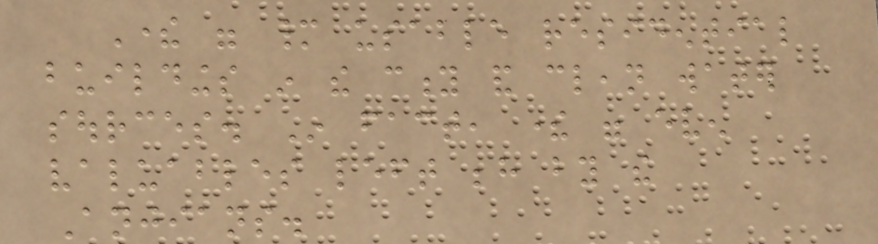There were many usable residential
buildings in the city and clean water
sources. In fact, there were even
valuables left behind by the
Anjians.
